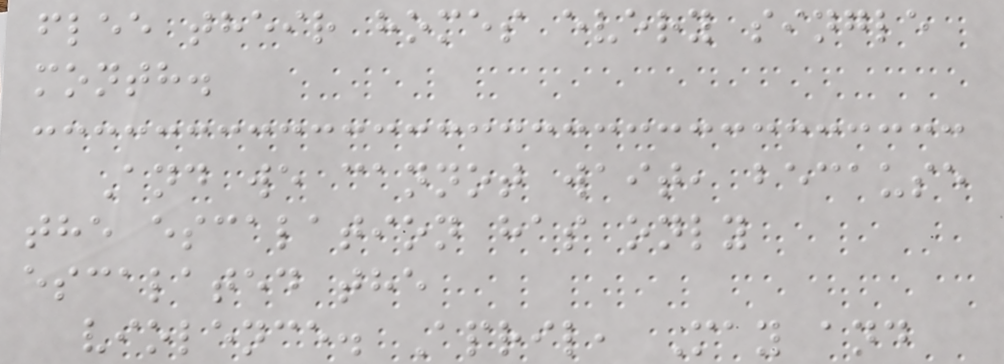flee their homes every single
month.
And we cannot wait, because
the escalation has only
escalated the
violence. April, May and
